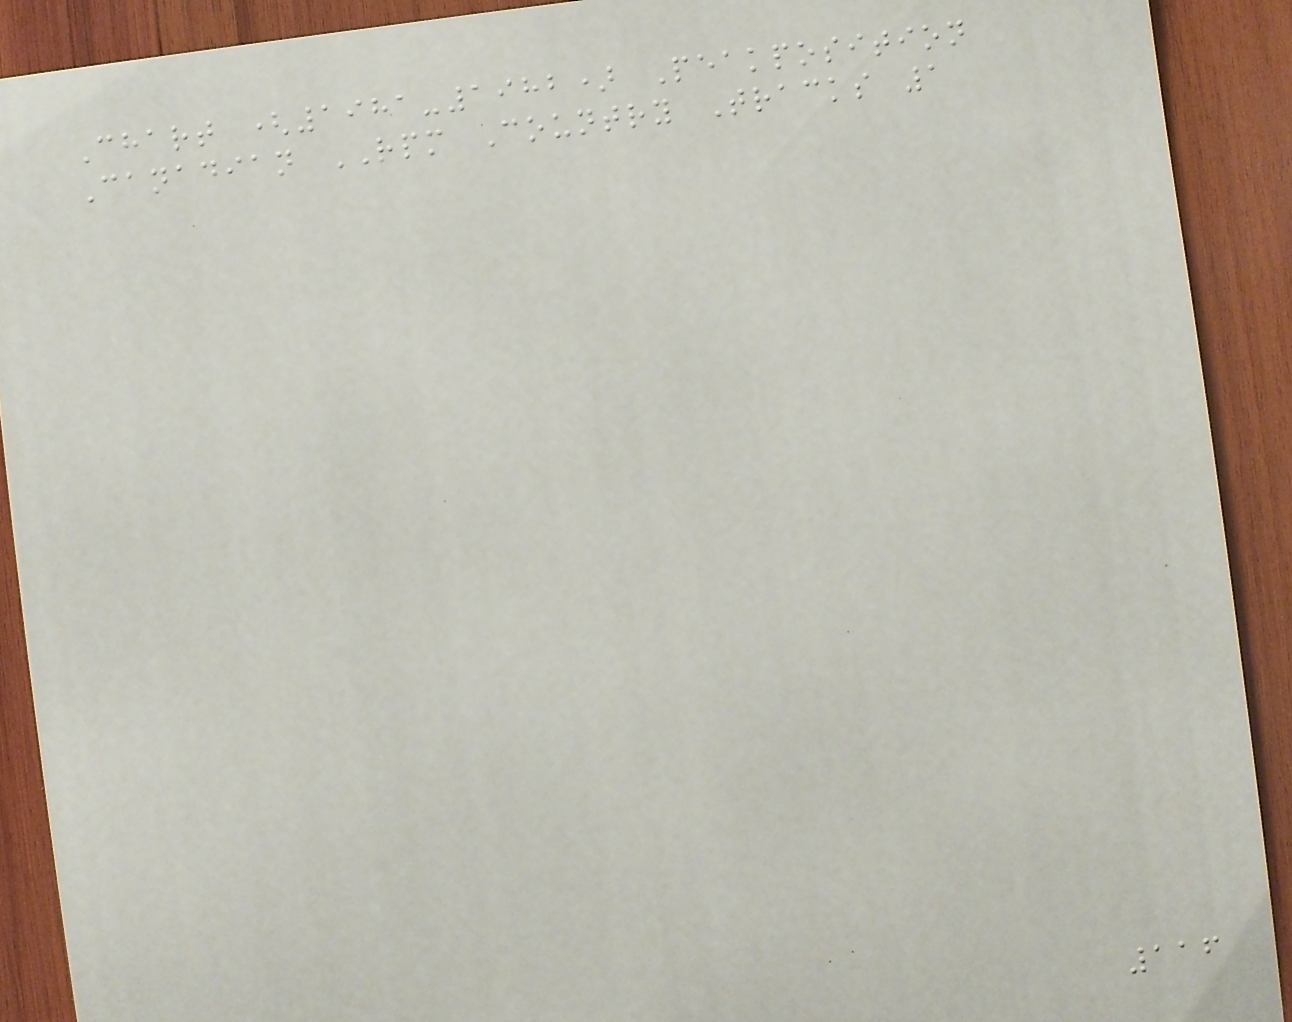Chart (1981-1982) Peakposition
Canadian RPM Country Tracks 1
116
